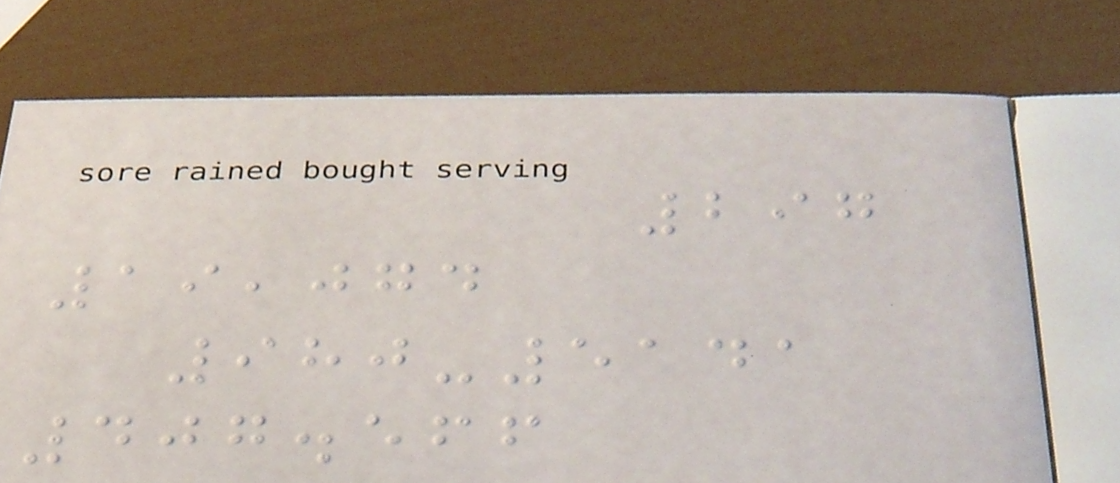297
19,074
980-5141
407.566
